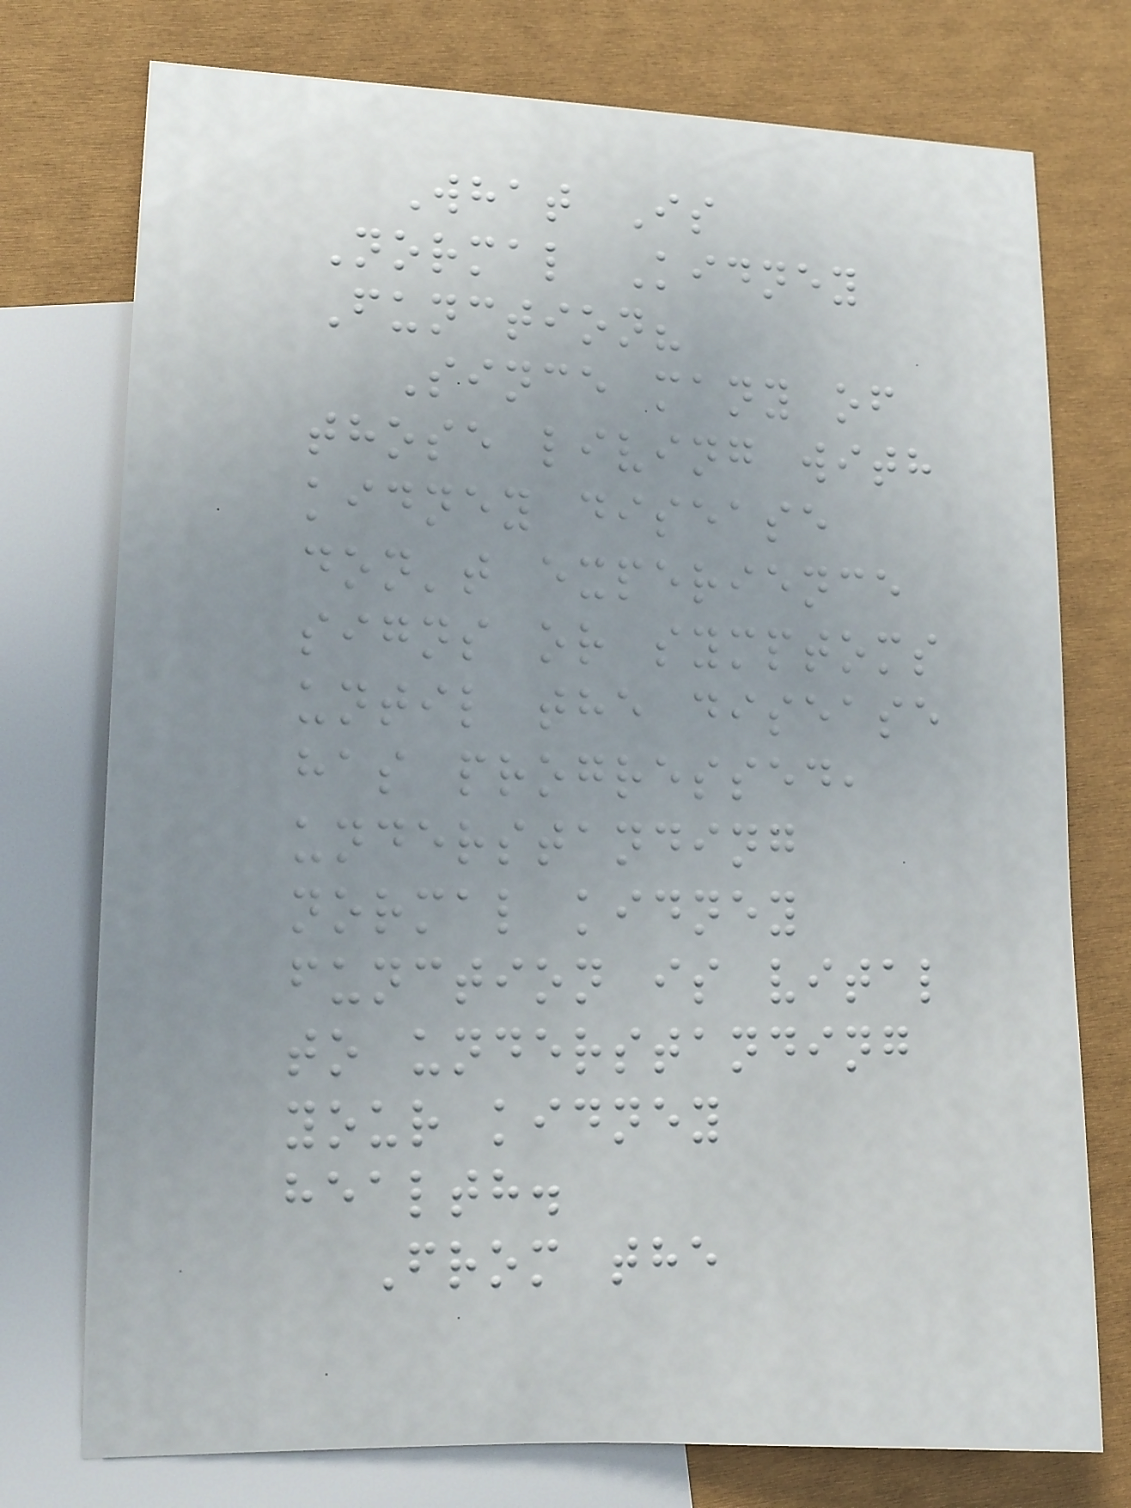What Is
Normal Kidney
Function?
Since many of
those living with
kidney disease
don't experience
signs or symptoms
until the disease
has progressed,
understanding
normal kidney
function is vital
to understanding
your kidney
health.
From the
